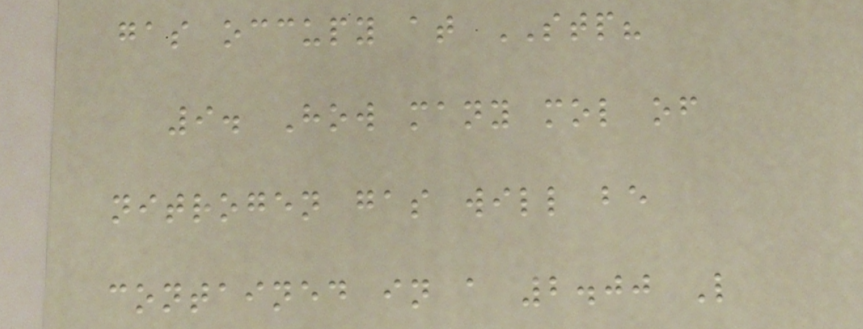gas occupy at STP?
9. How many mol of
nitrogen gas will be
contained in a 2.00 L
